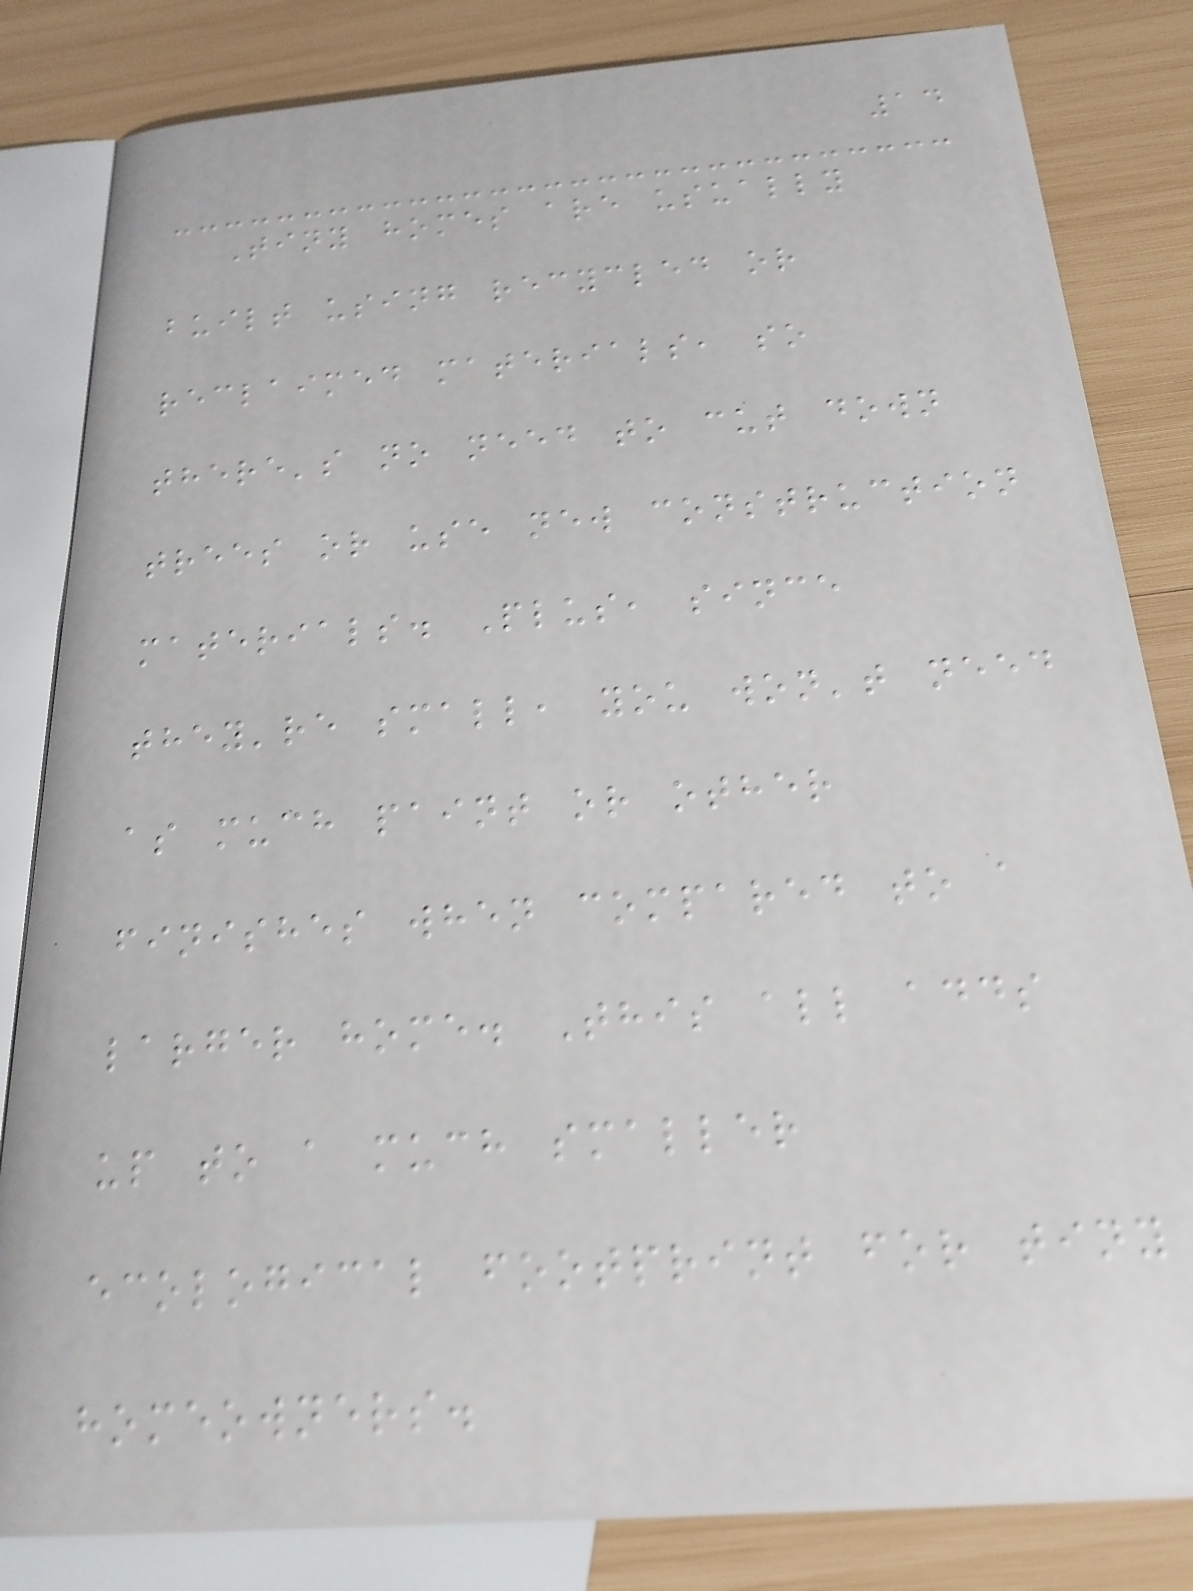14
Tiny homes are usually
built using recycled or
reclaimed materials, so
there's no need to cut down
trees or use new construction
materials. Plus, since
they're small, you won't need
as much paint or other
finishes when compared to a
larger home. This all adds
up to a much smaller
ecological footprint for tiny
homeowners.
